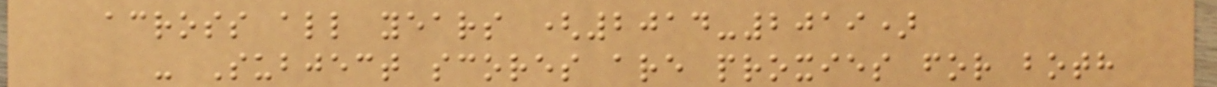across all years (2014-2019)
- Subject scores are proxies for both
